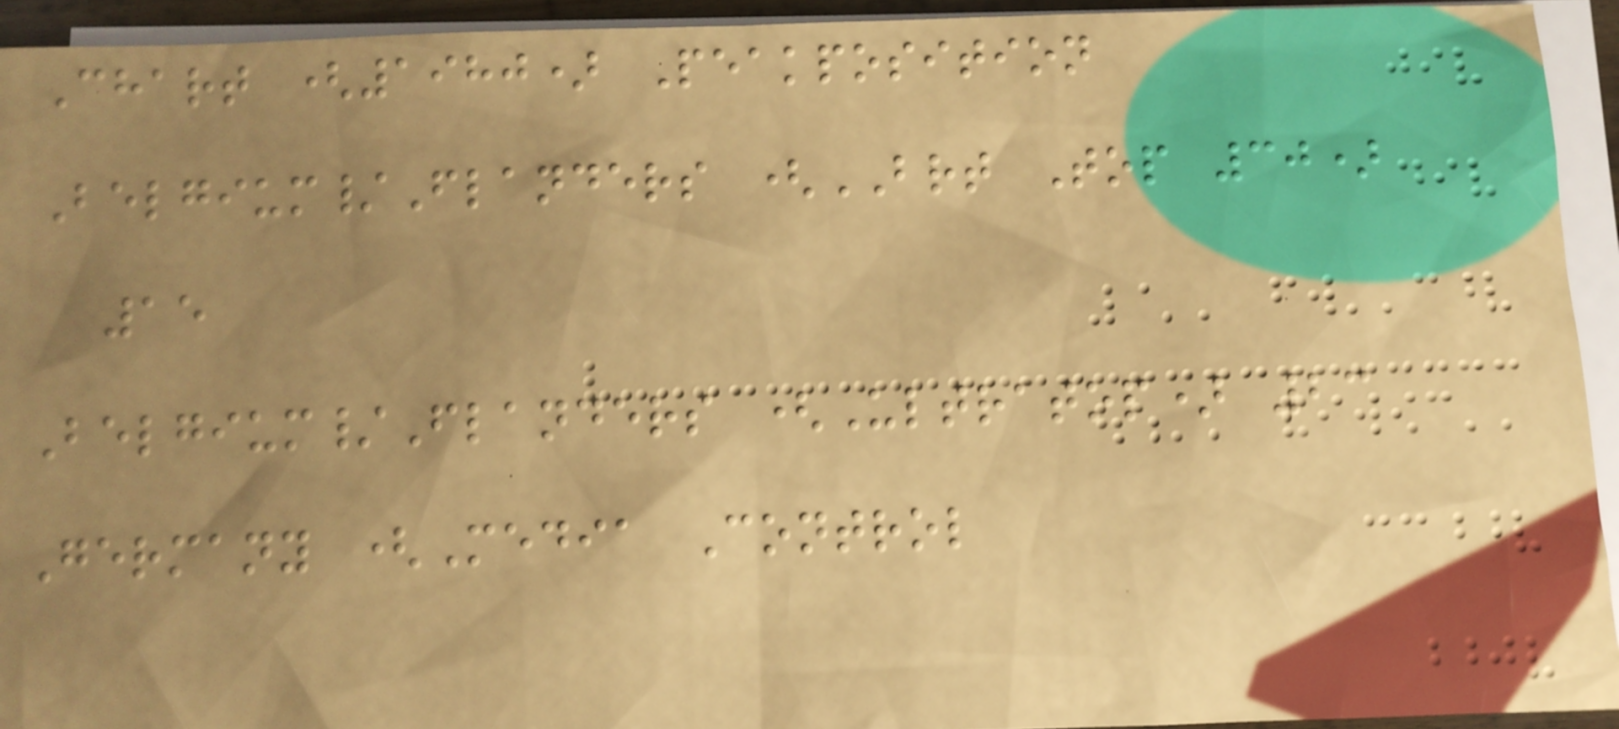Chart (1980) Peakposition
Belgium/Flanders (BRT Top 30)
15
Belgium/Flanders (Ultratop) 23
Germany (Media Control
